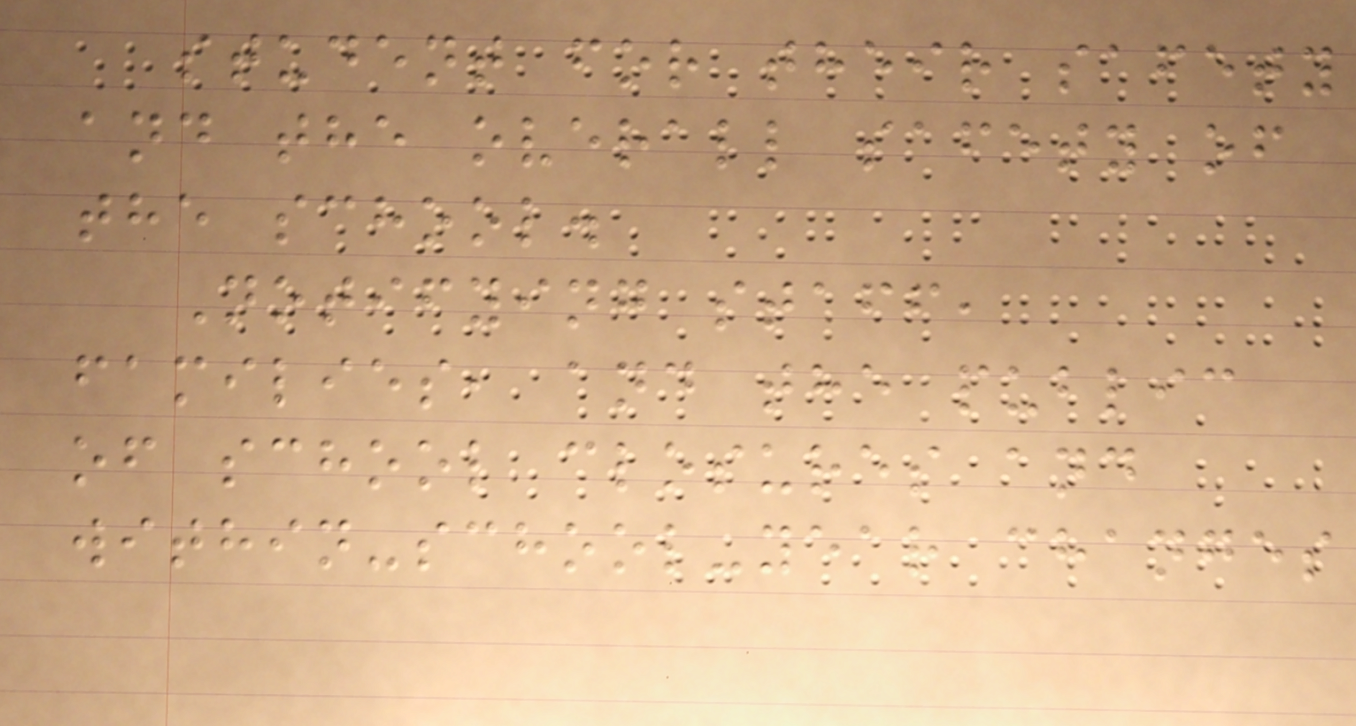student for their safety
and the overall safety of
the school.
Notifying staff,
families, and the public
of school closures and
within-school-year changes
